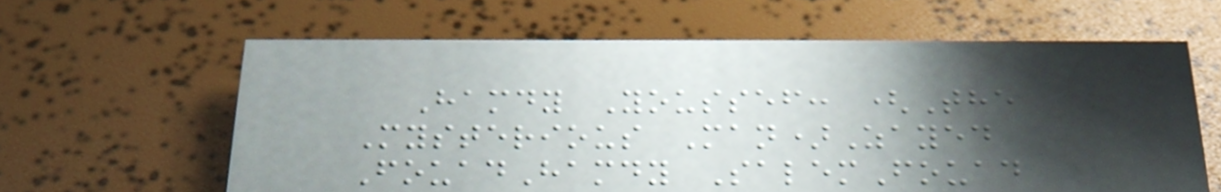Hamdy Youssef: (The
Mysterious Man)Zayed
FouadHamdy SalemFouad
